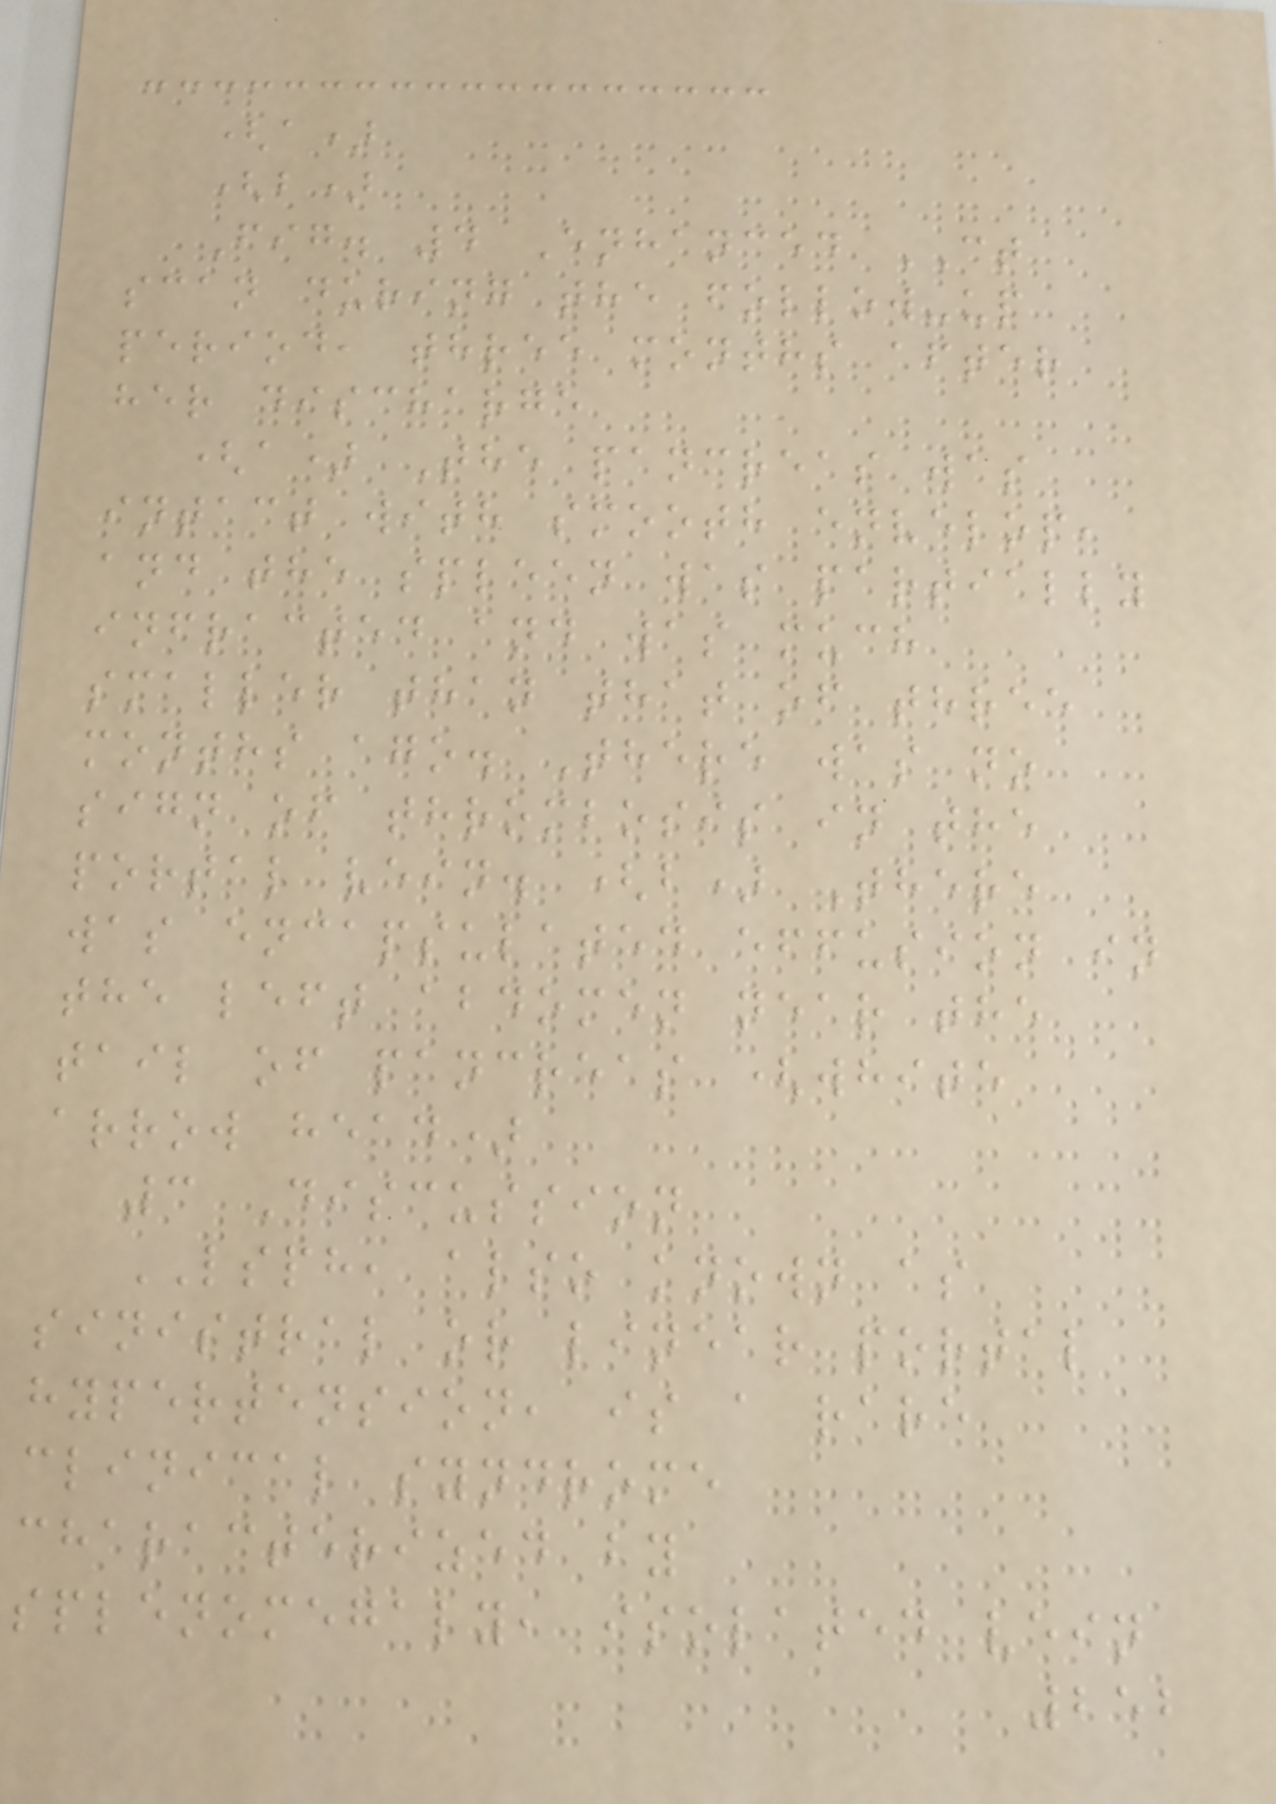(a)
(b)
Fig. 4 Enhanced CT
scan during the follow-up
period, three months after
her discharge
(a) The pancreas was
intact with smooth envelop,
and the spleen was partially
infracted and was much
smaller than that of three
months ago. There was no
sign of thrombosis in the
portal vein. (b) There
was encapsulated effusion in
the left abdomen near the
tail of pancreas (white
arrow head)
3 Discussion
LSPH, also known as
sinistral or linear portal
hypertension, is a rare
clinical syndrome
characterized by
splenomegaly, isolated vein
252
